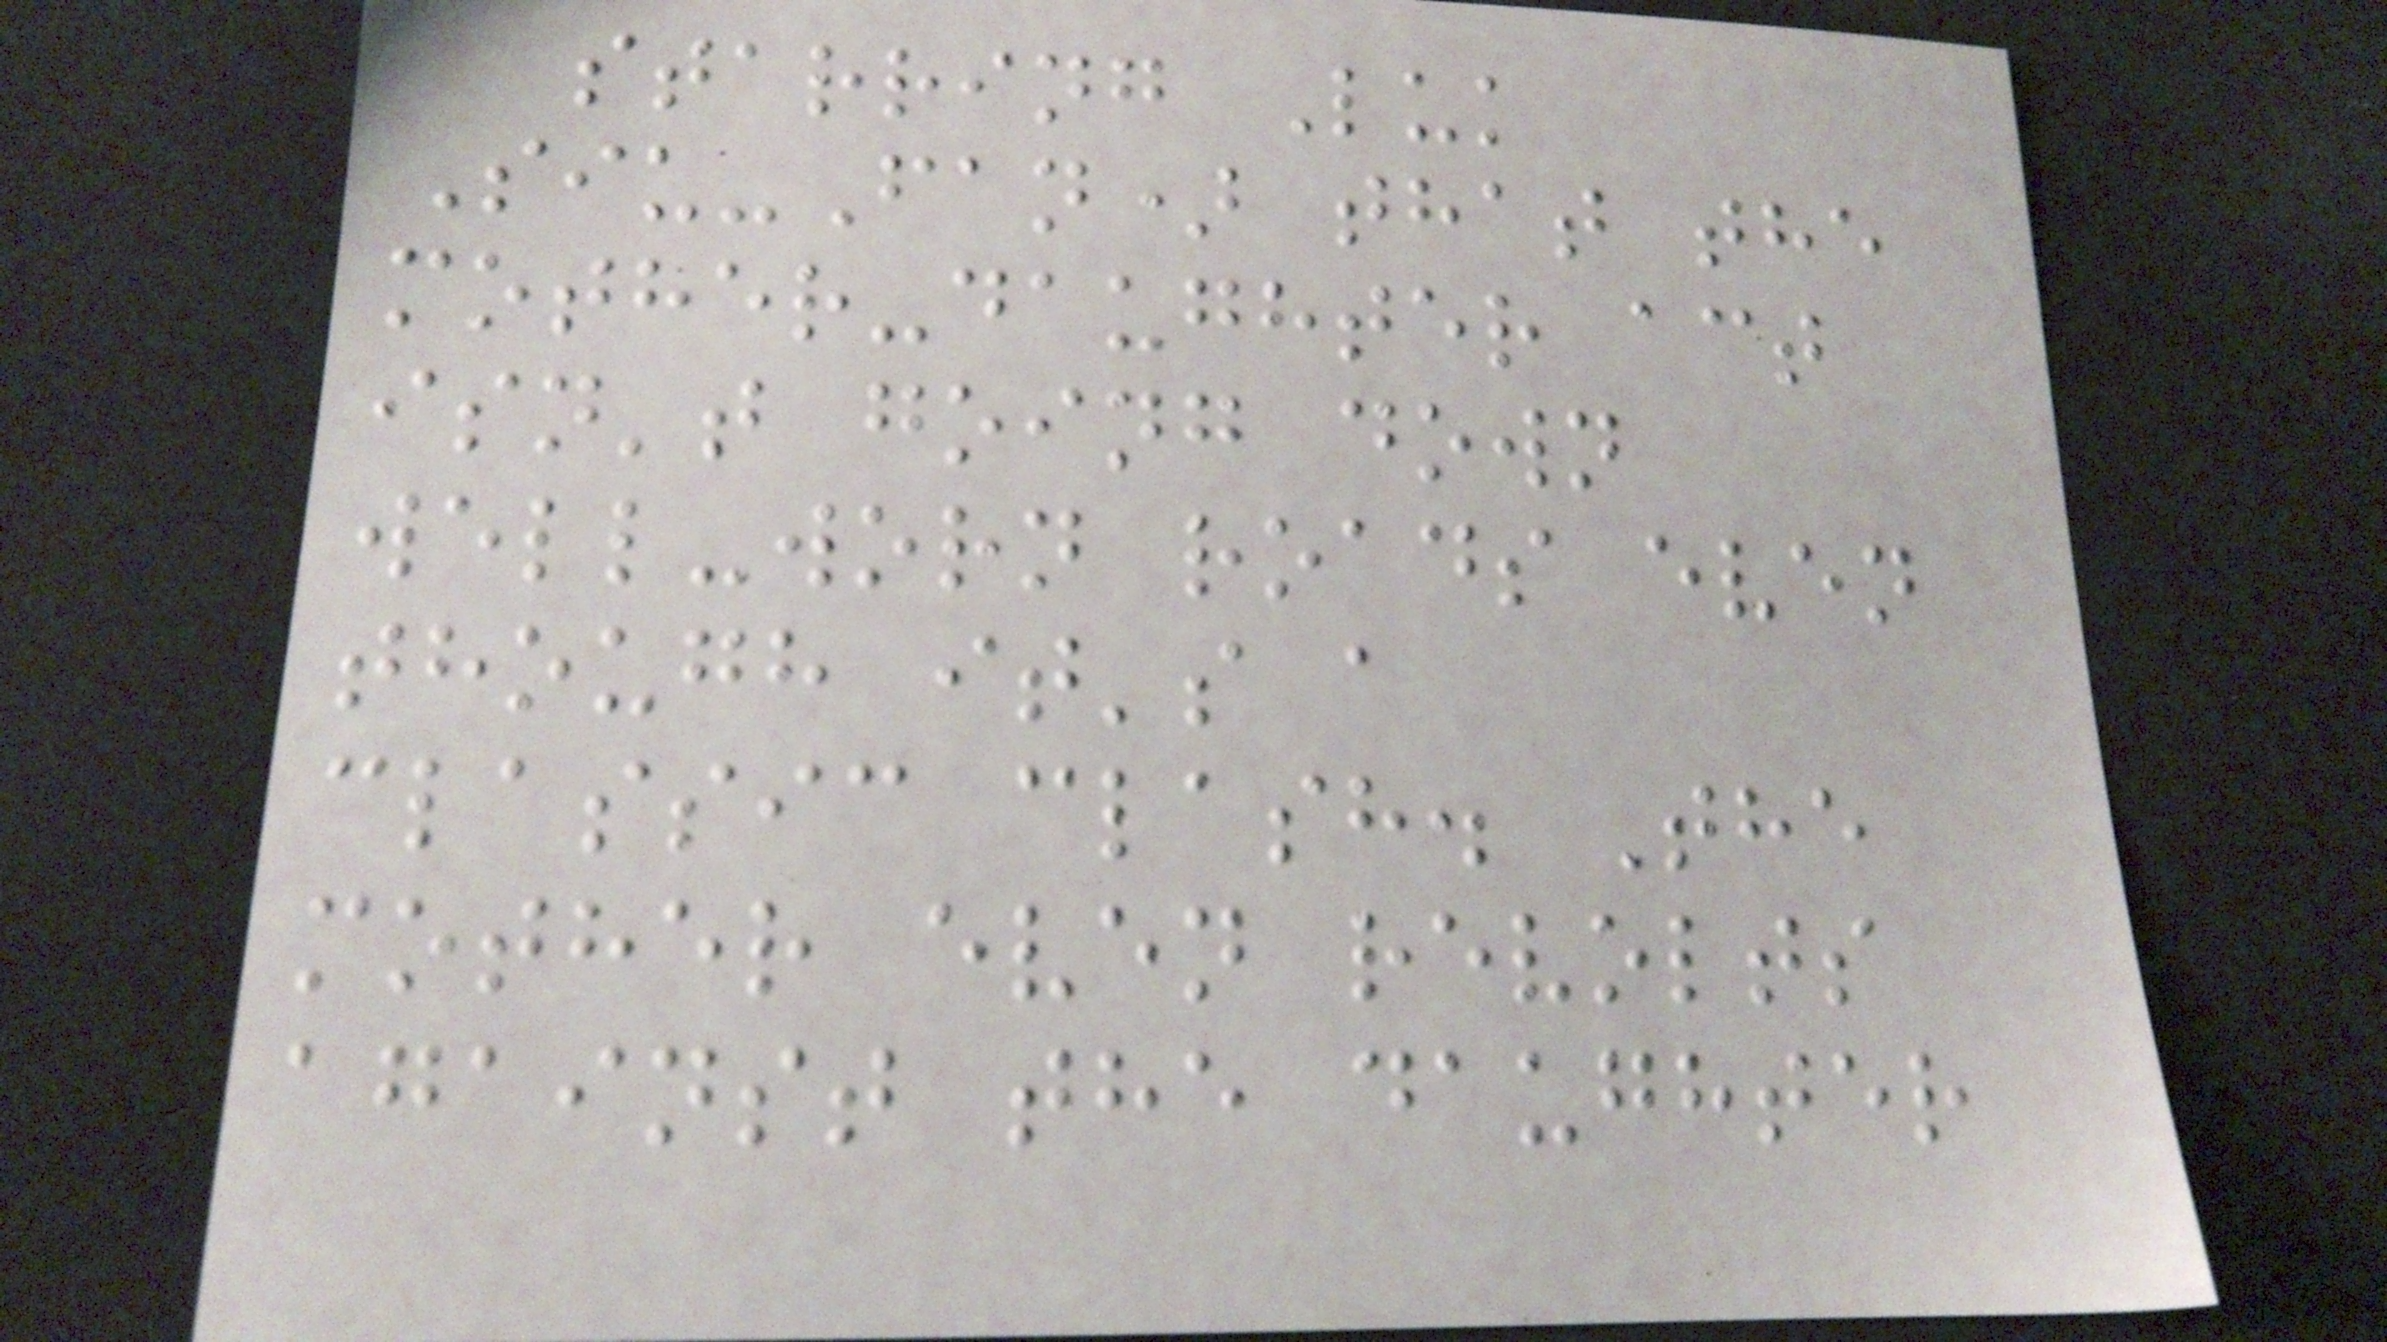starring Luk
Siu-Fan) that the
mother-daughter act
isn't going down
well-worn roads even
though it's a
classic clash. The
mother even revolts
against the daughter
